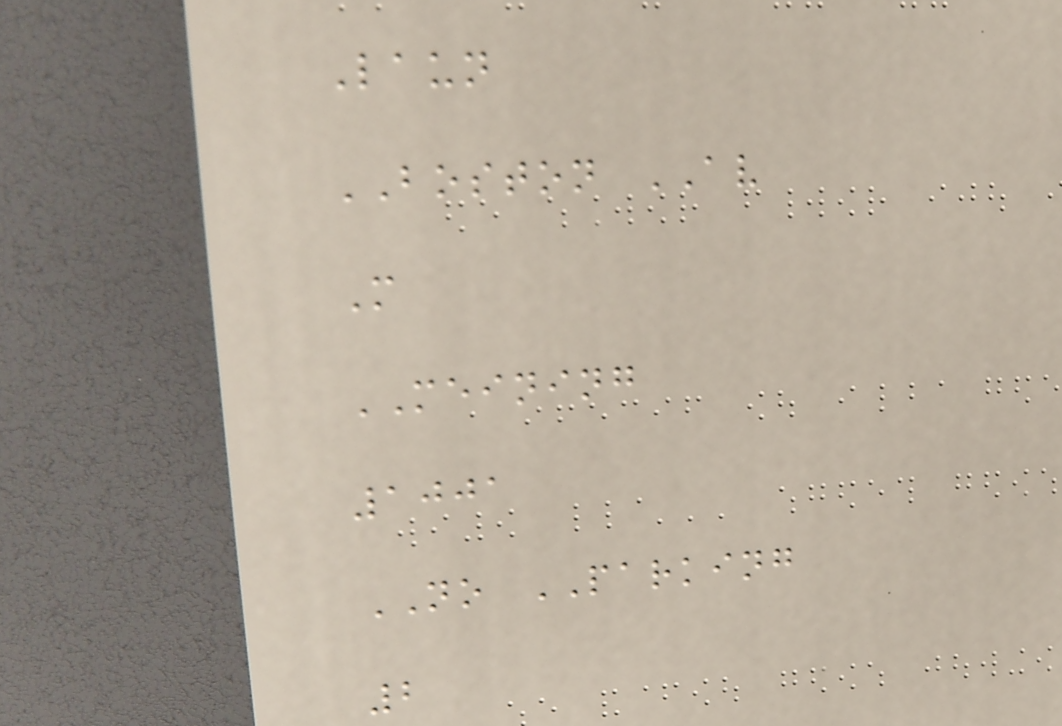Laun
BOSTON AV
M
MEINING
1001
NO PARKING
2
